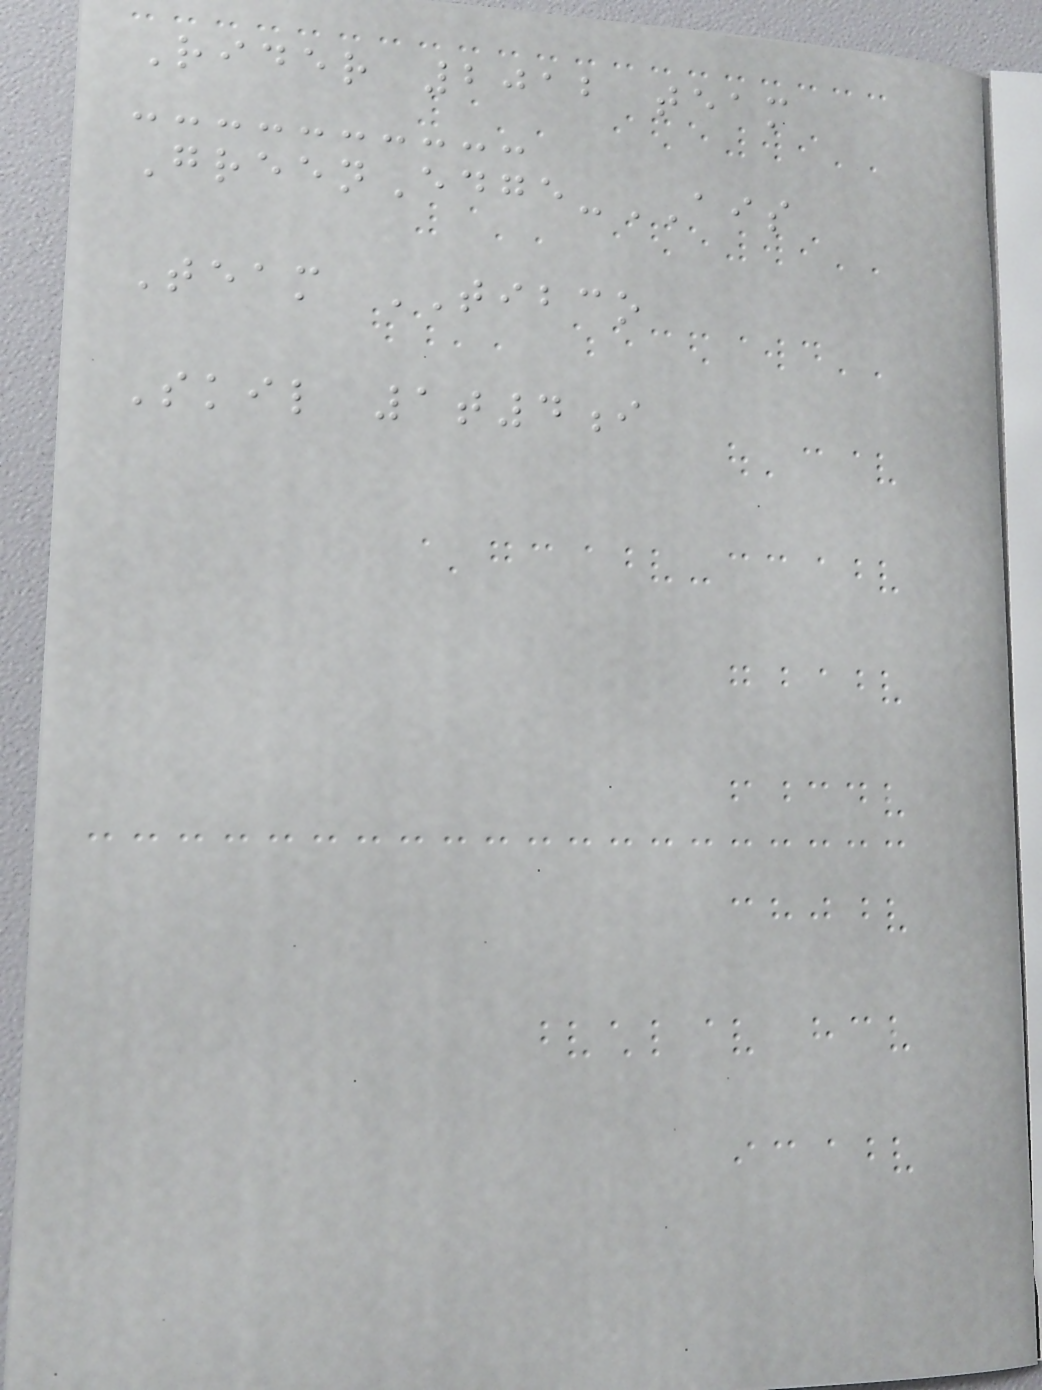Rider 2012 team
GreenEdge-AIS
Team TIBCO
Skil 1t4i
